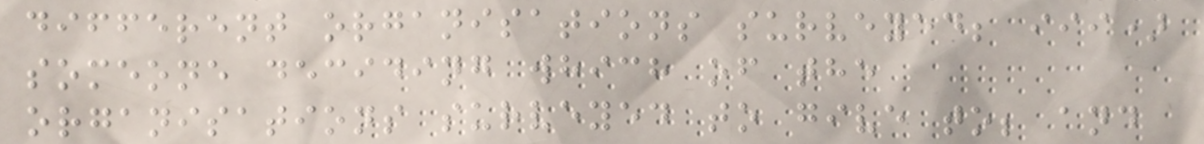different organisations surveyed; iii)
someone deciding which of the
organisations surveyed to give to; and
